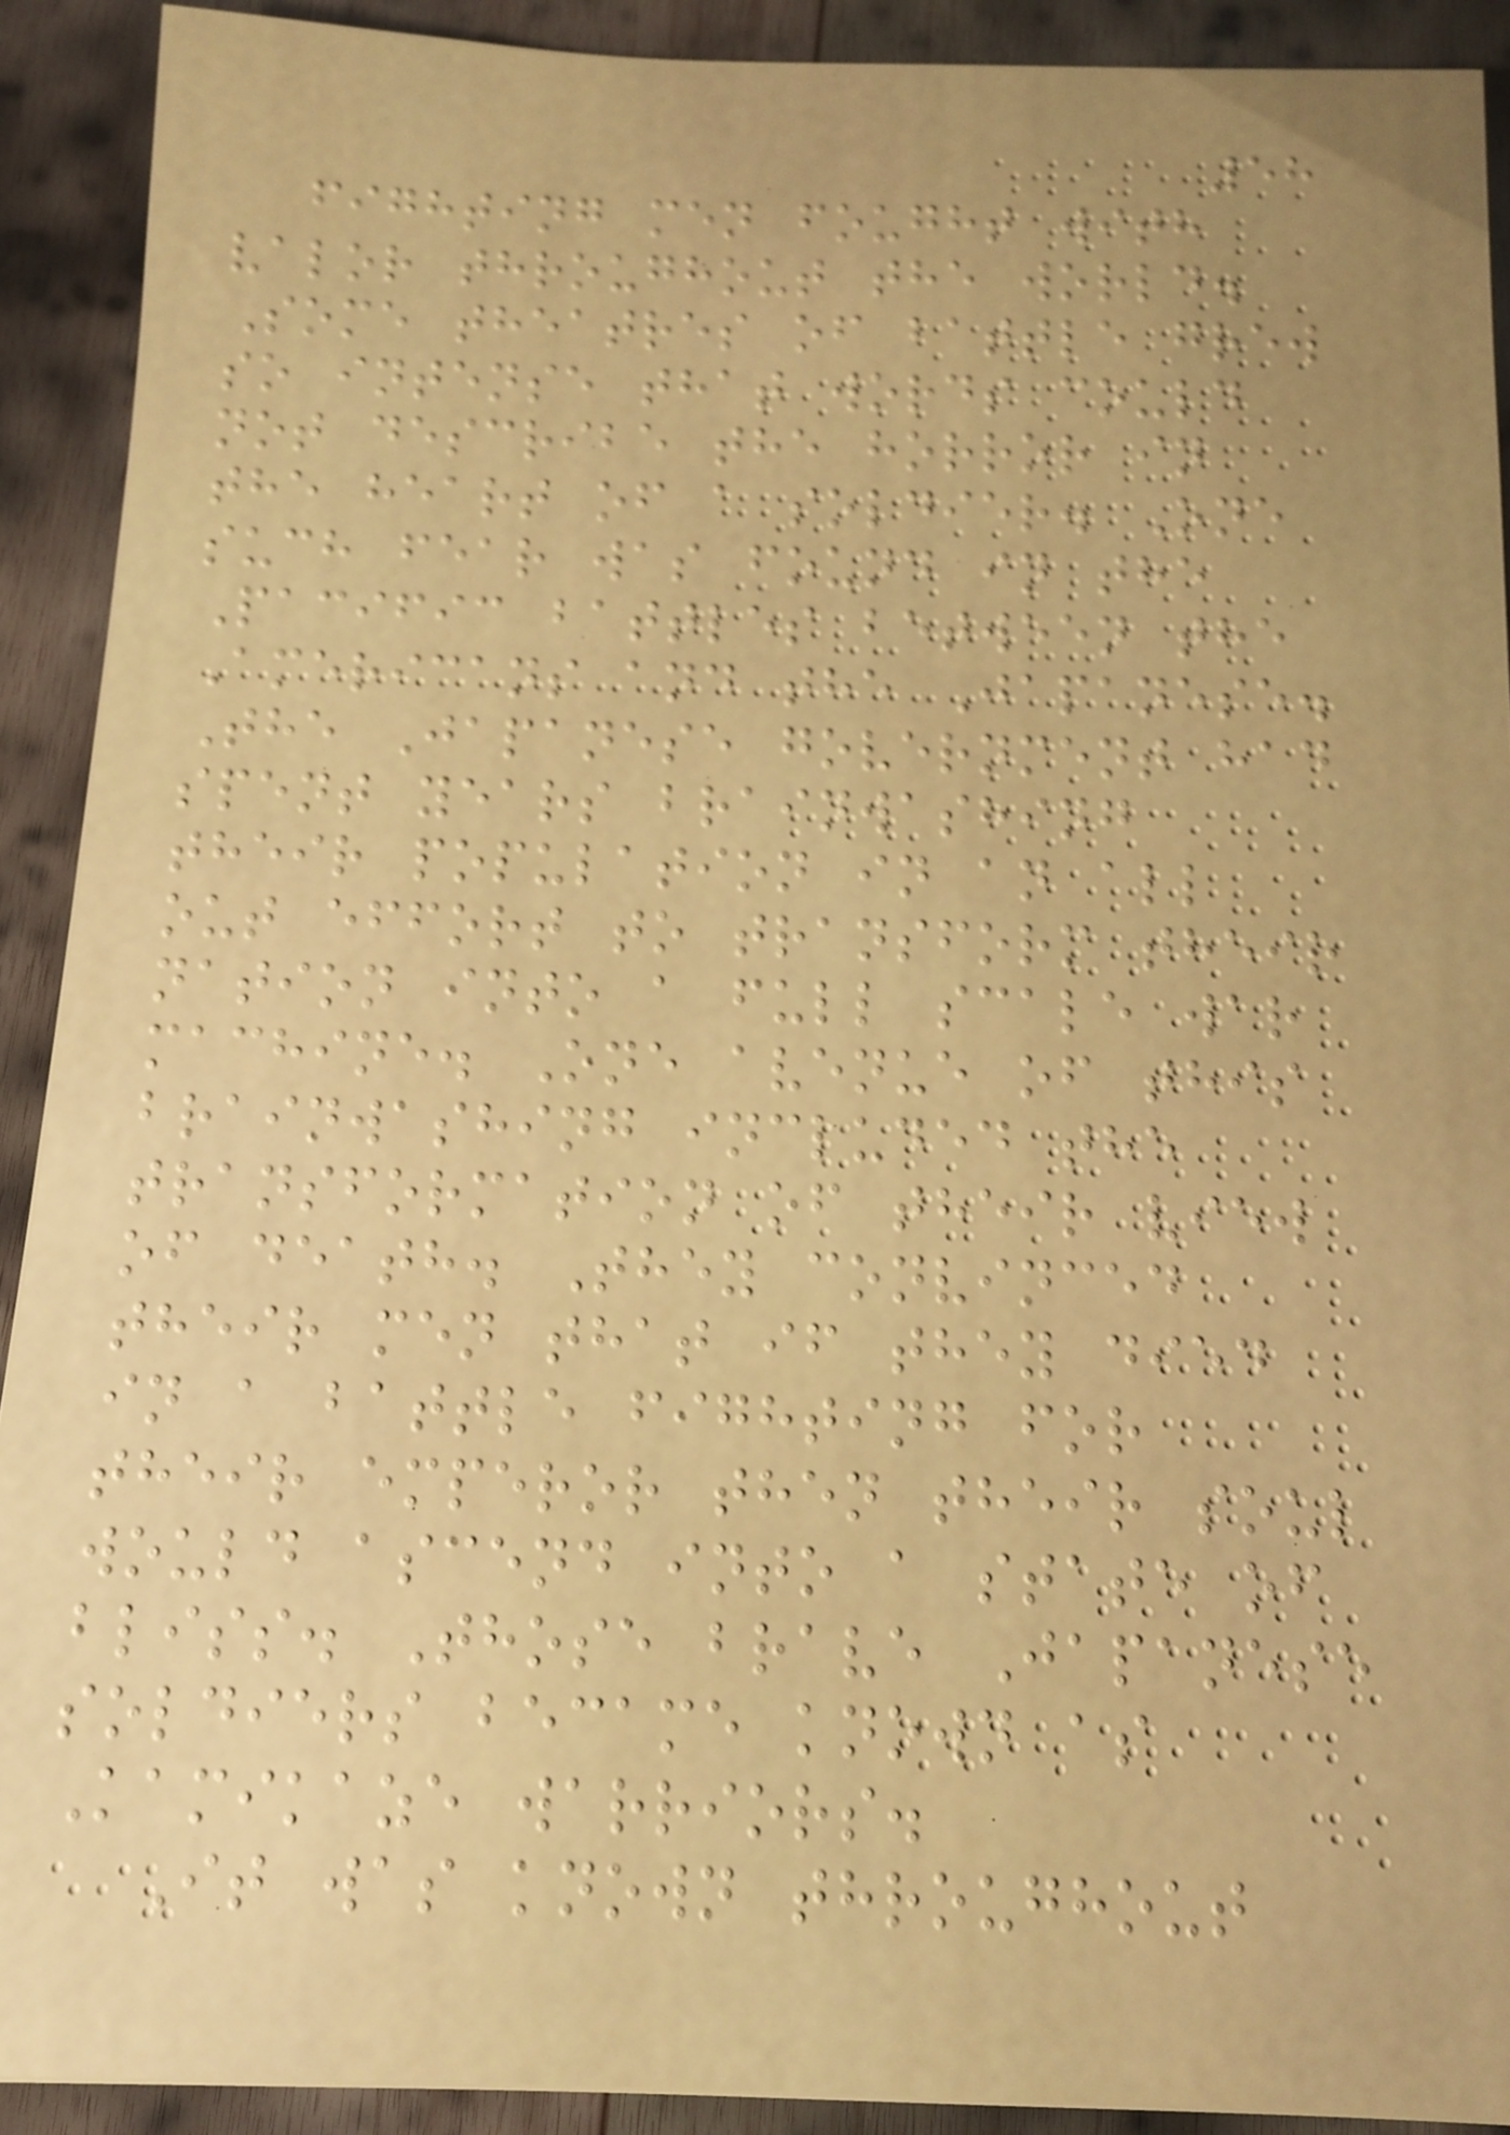58
fighting men fought with
valor throughout the world.
Some theatres of battle grew
so intense that words could
not describe the horror in
the heart of a soldier. One
such fear was found in the
Pacific battles between the
Americans and the Japanese.
The Japanese government had
spent years brainwashing
their population in an all
out effort to transform their
nation into a full scale war
machine. One avenue of this
brainwashing included the
transformation of their view
of death. They convinced
their men that if they died
in a battle fighting for
their emperor then their soul
would ascend into a state of
bliss. Those brave Japanese
soldiers became known as
Kamikaze warriors.
It was known throughout
